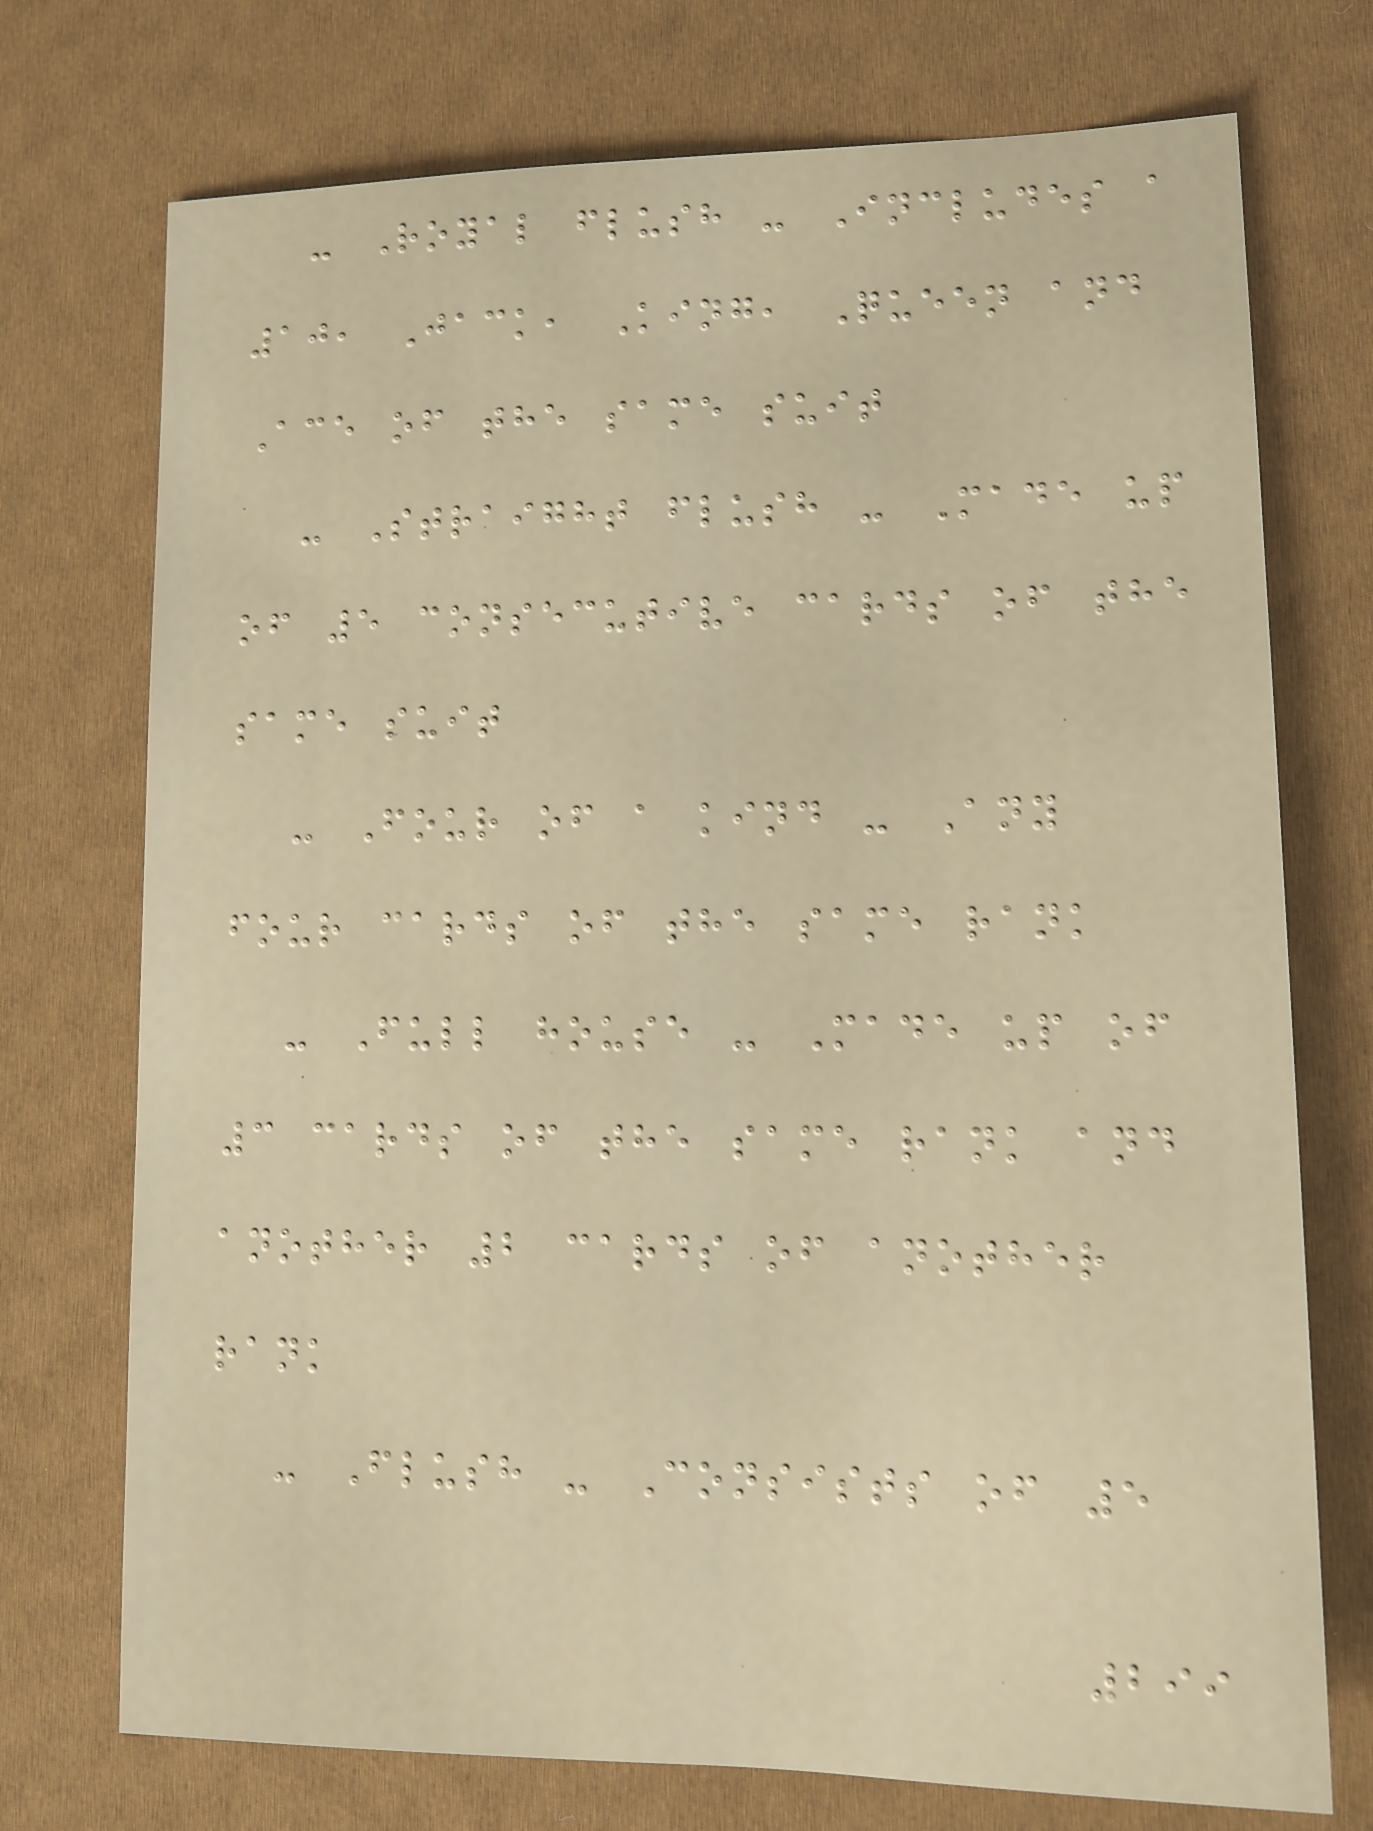- Royal flush - Includes a
10, Jack, King, Queen and
Ace of the same suit
- Straight flush - Made up
of 5 consecutive cards of the
same suit
- Four of a kind - Any
four cards of the same rank
- Full house - Made up of
3 cards of the same rank and
another 2 cards of another
rank
- Flush - Consists of 5
299
